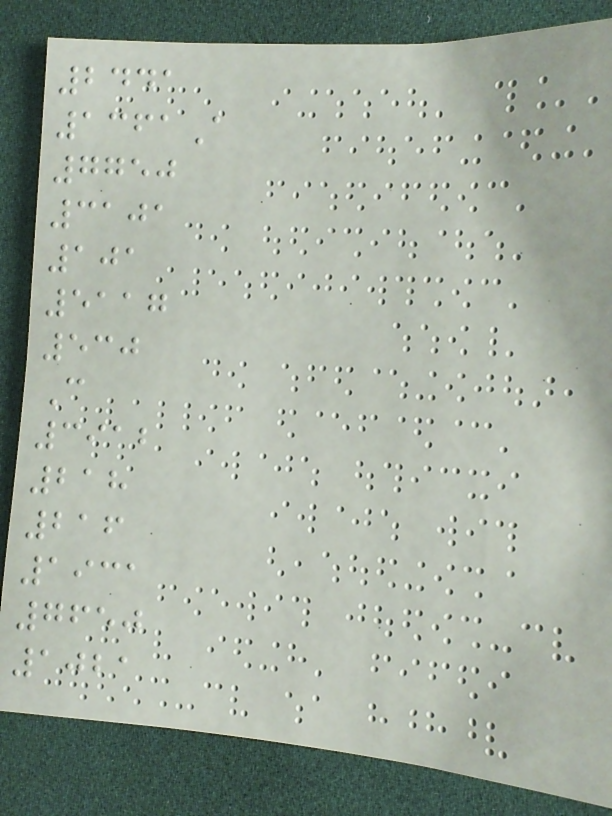2441
1361A
7750
3101
101
5117
530
C
3912
218
216
1931
7650
1021
